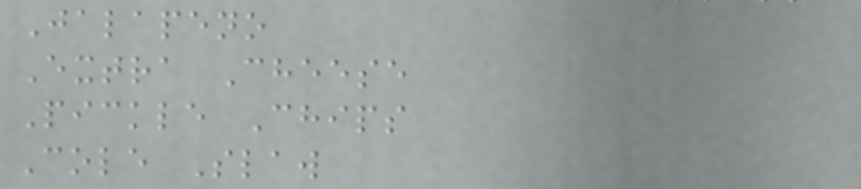Jalapeno
Extra Cheese
Pickle Chips
Cole Slaw
